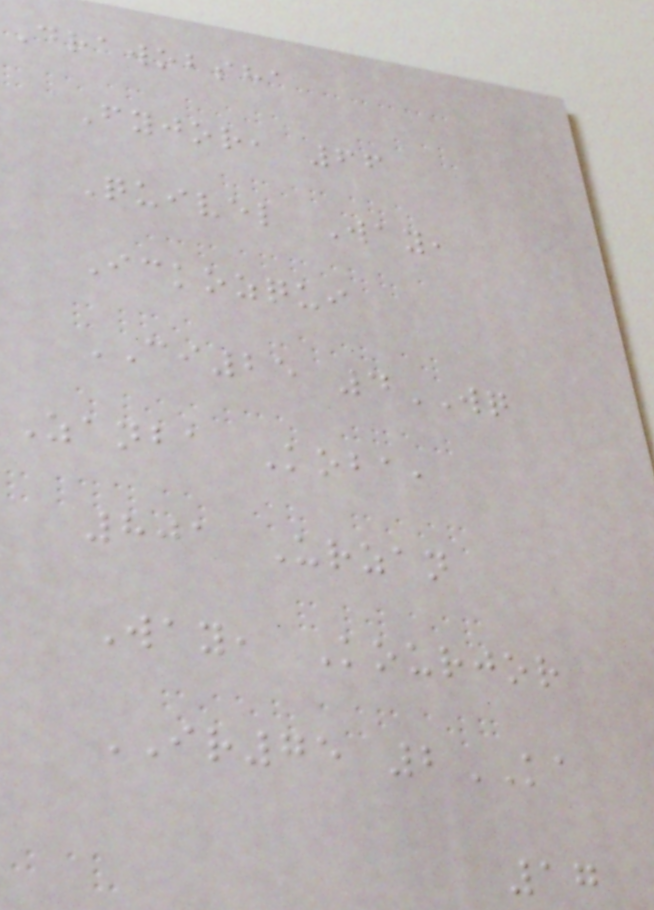Drawobsha
Fyjor, 66
Quivel Way,
Ickozqui
CI25 4WQ
Zanba Koba,
801 Urzan
Way, Kourjor
IR75 2KA
17
